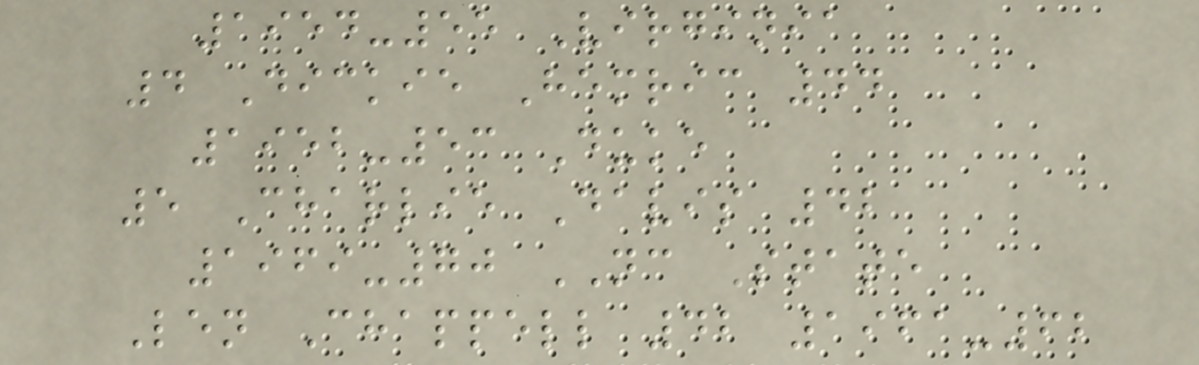1954-55 Virginia
4 Dickie Hemric 44
1952-53 Duke
5 Charlie Davis 42
1969-70 NC State
Len Chappell 42 1961-62
